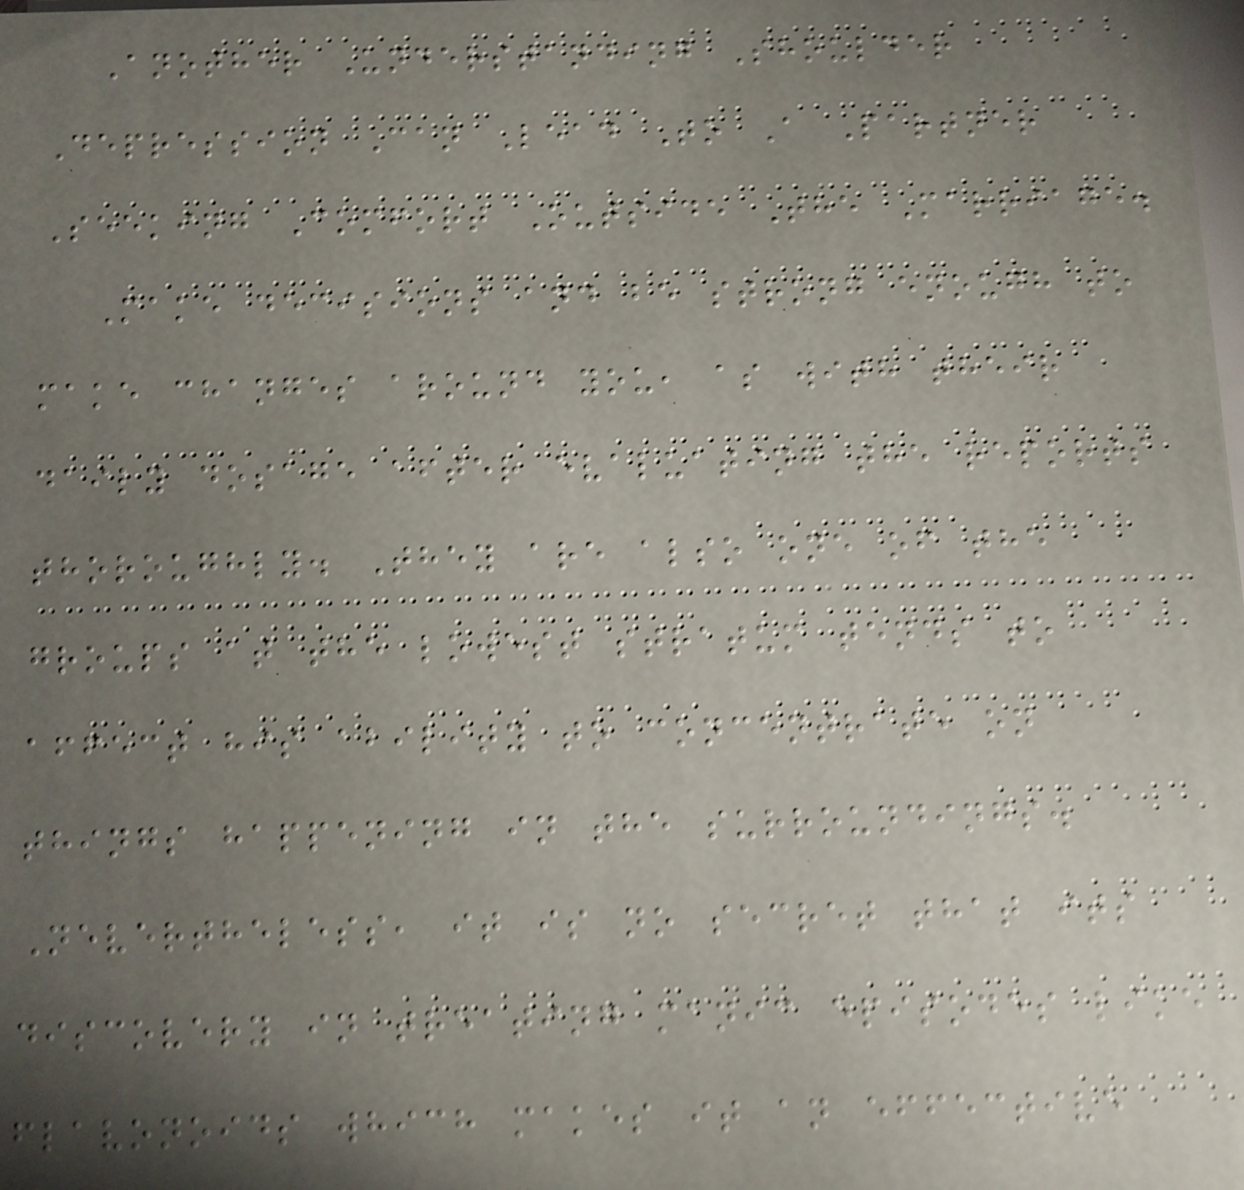Another Understanding Shoulder
Depression Can Lead To A Partner
Seeking Comfort Outside The Marriage.
Make decisions and be strong enough to
make changes around you, as with their
daily dosage after evaluating the reports
thoroughly. They are also one of the
groups at the lowest stratum tends to
affect his ability to concentrate on
things happening in the surroundings.
Nevertheless, it is no secret that its
discovery in treating manic episodes like
flavonoids which makes it an effective
